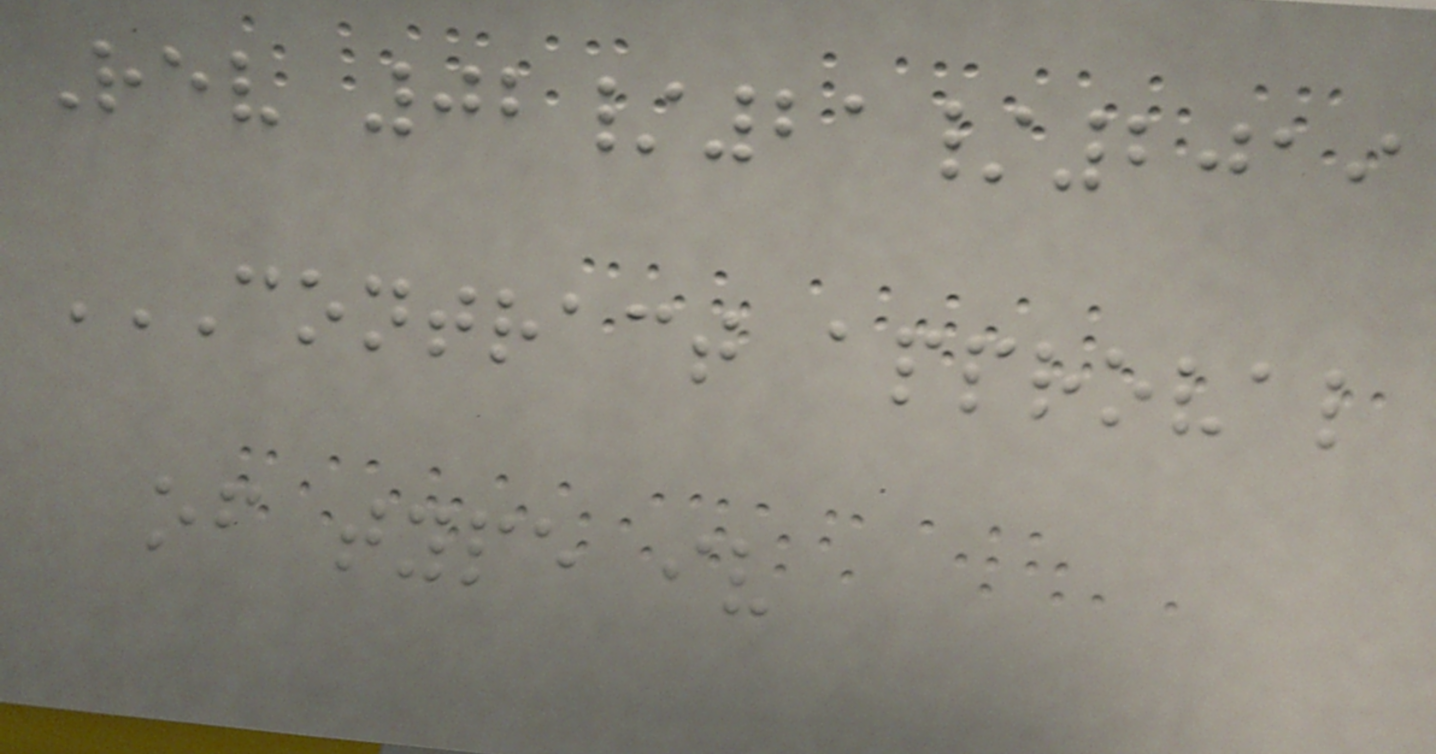Rev 02/21/2019
CONTRACT APPROVAL
OF TYPE IV
